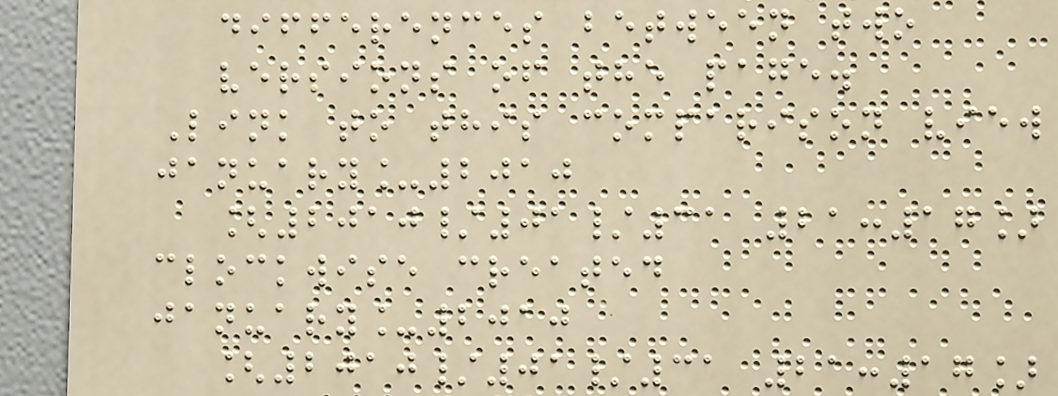differences between two
versions of the page.
Link to this comparison view
january_2010
[2010/01/31 21:17]
clockwise created
january_2010
[2010/01/31 21:17]
